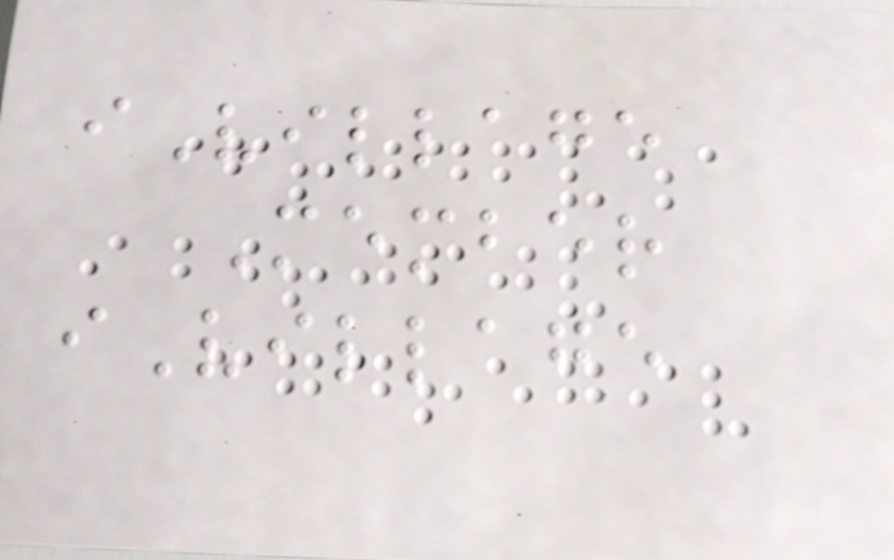iVillage
Member
iVillage
